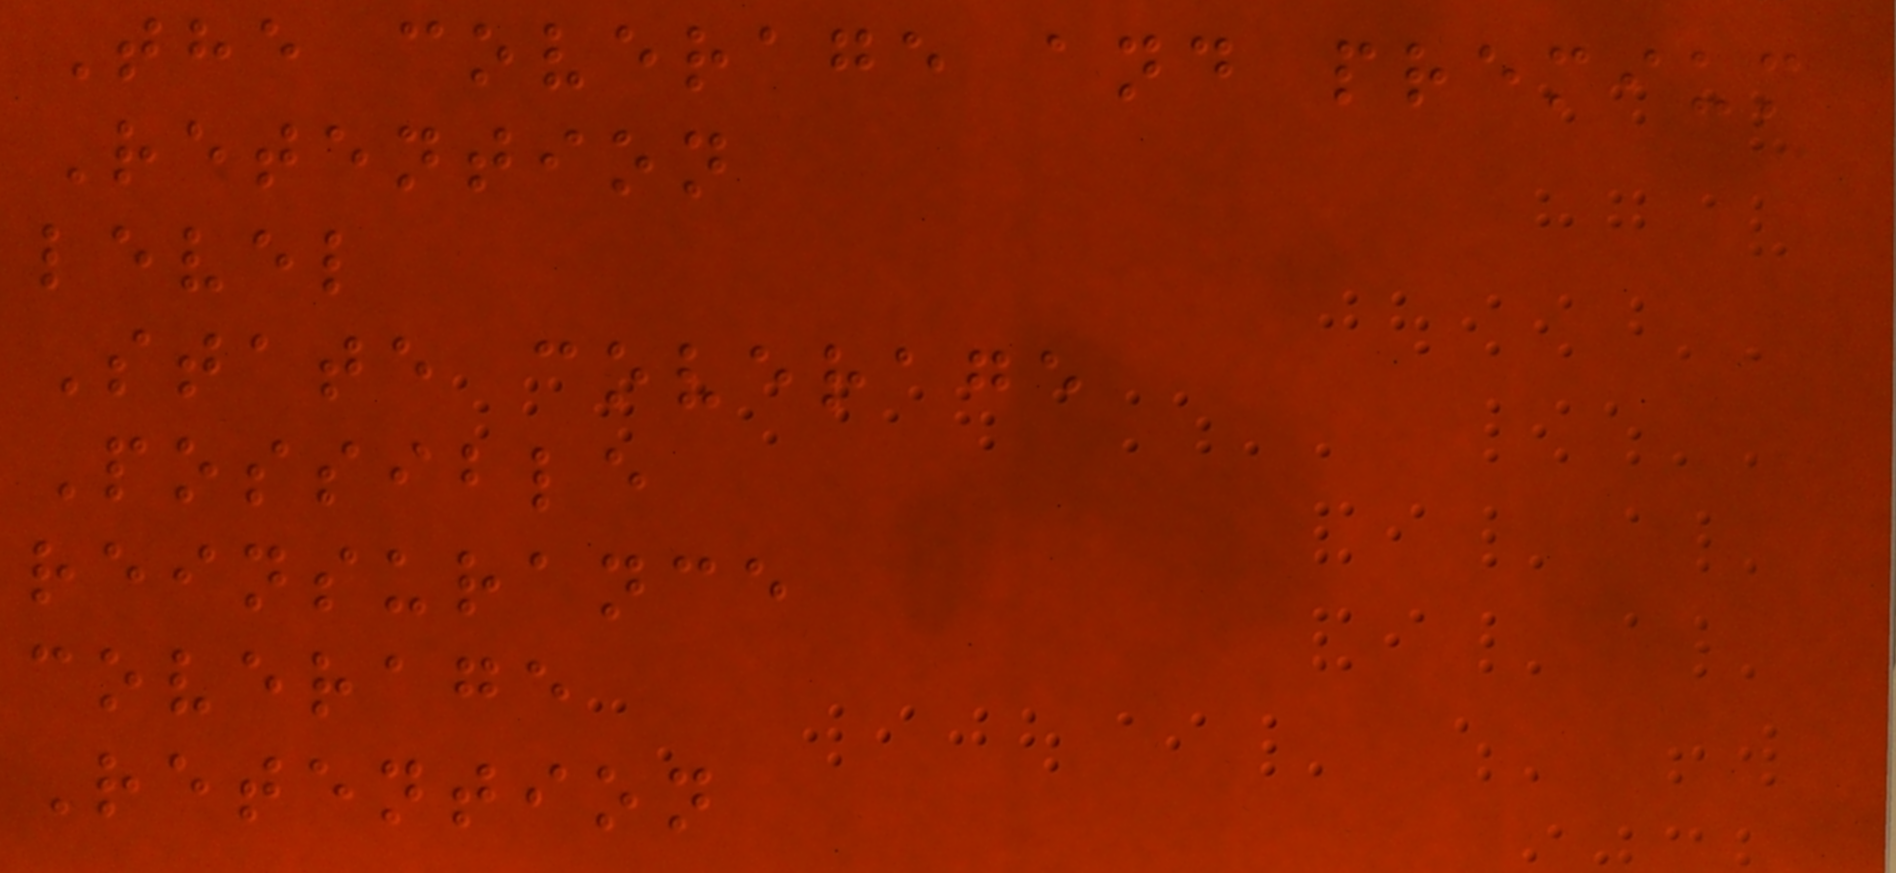The coverage and premium
Retention
level
State coverage
Possible
reinsurance
coverage
Retention
